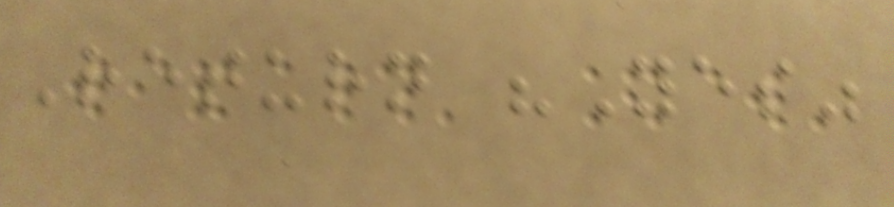Return "Yes"
